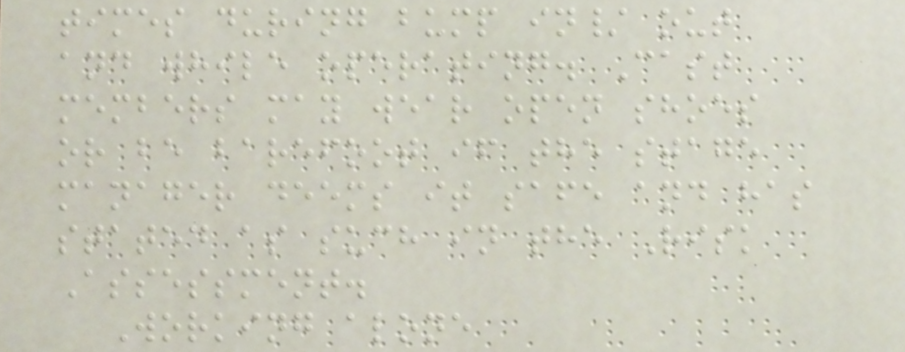times during bump in/ out
and while operating. Cast
members may wear open shoes
or be barefoot if the stage
manager deems it safe and has
stated as such in the Risk
Assessment.
Working alone
